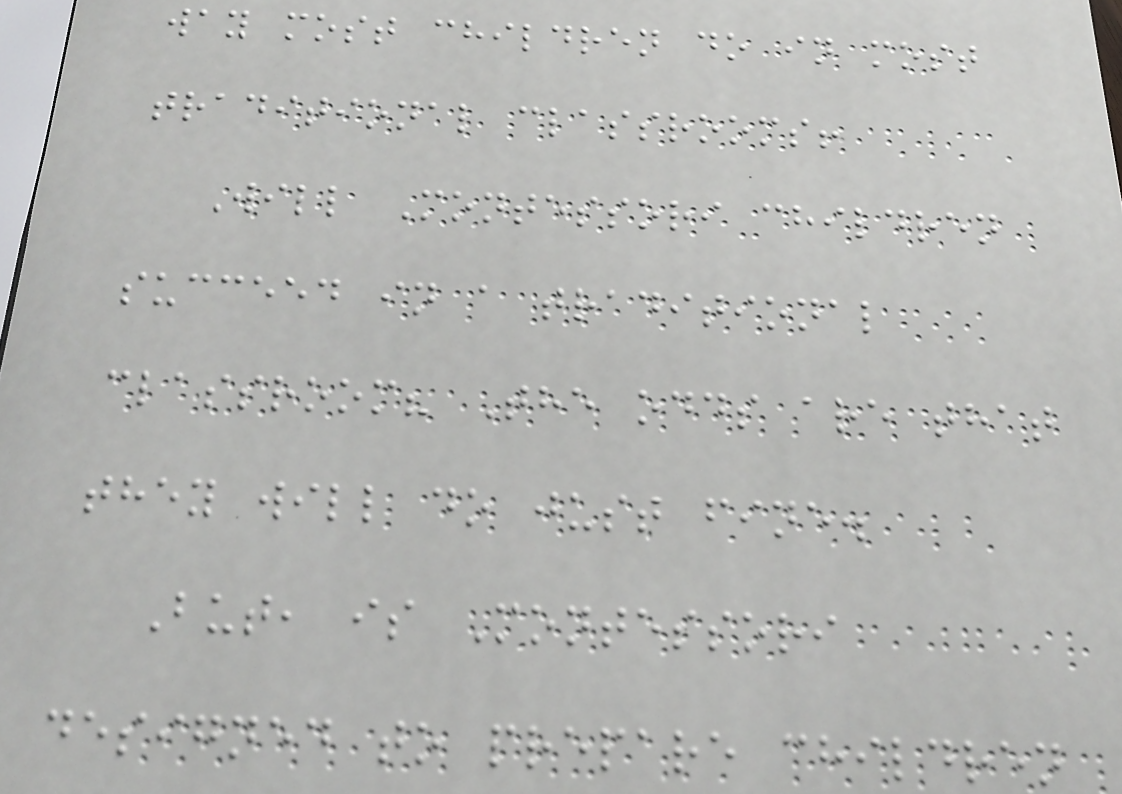way most children do in most
traditional classrooms!
Will Montessori children
succeed in a traditional
classroom? The odds are that
they will do just fine.
But, is Montessori
designed to prepare children
